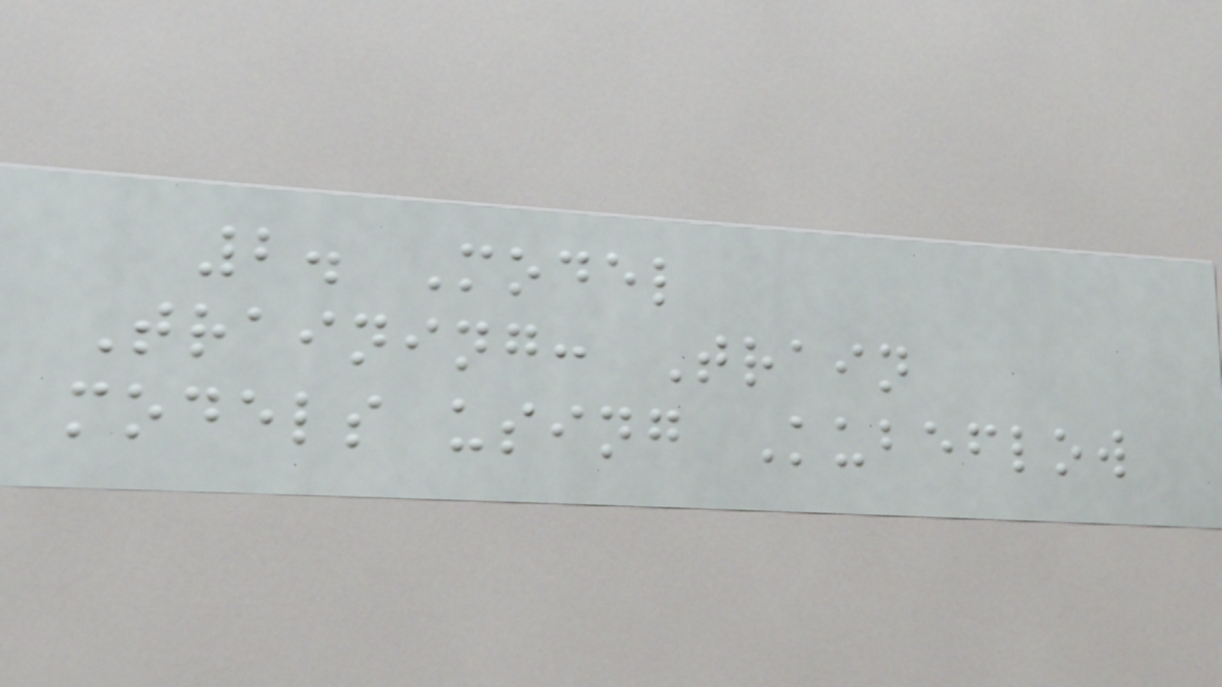2. Model
Training: Train
models using Kubeflow
